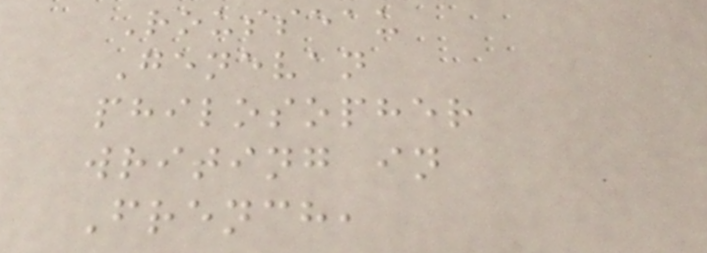Rousseau
Genevan
philosopher
writing in
French,
